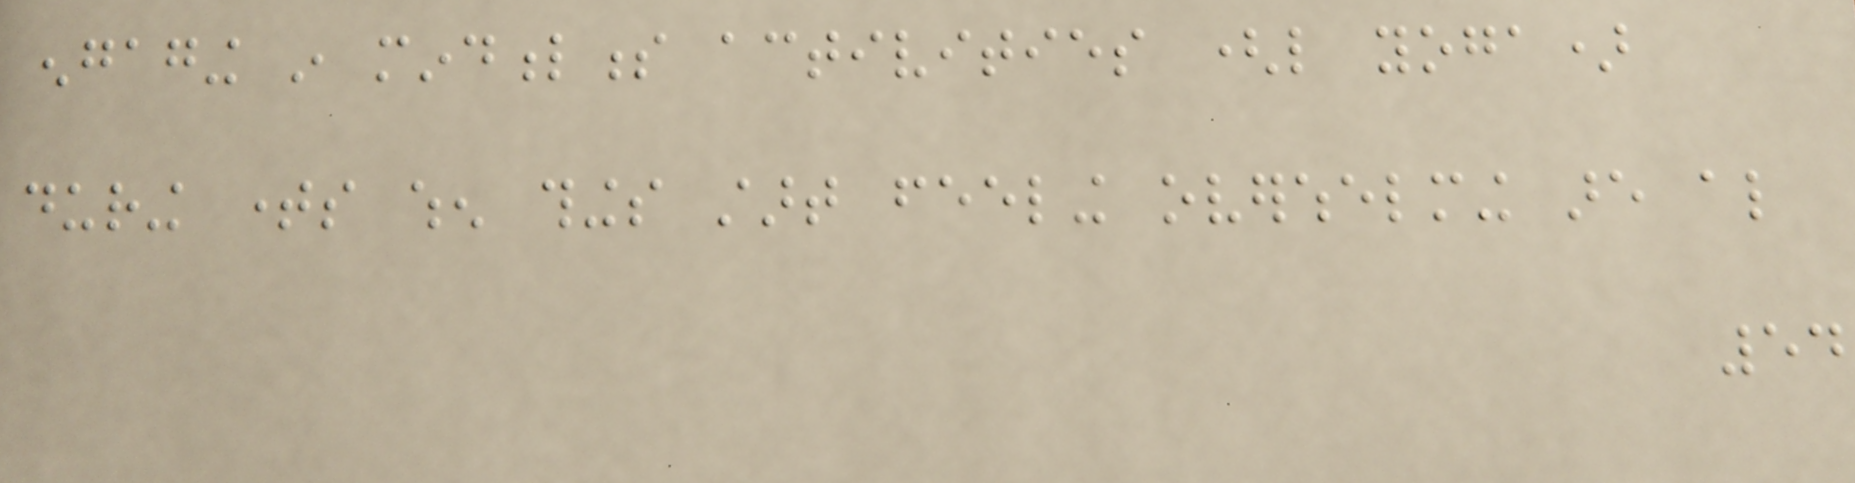engaging in mindfulness activities (like yoga)
during times when things start feeling overwhelming are also
54
